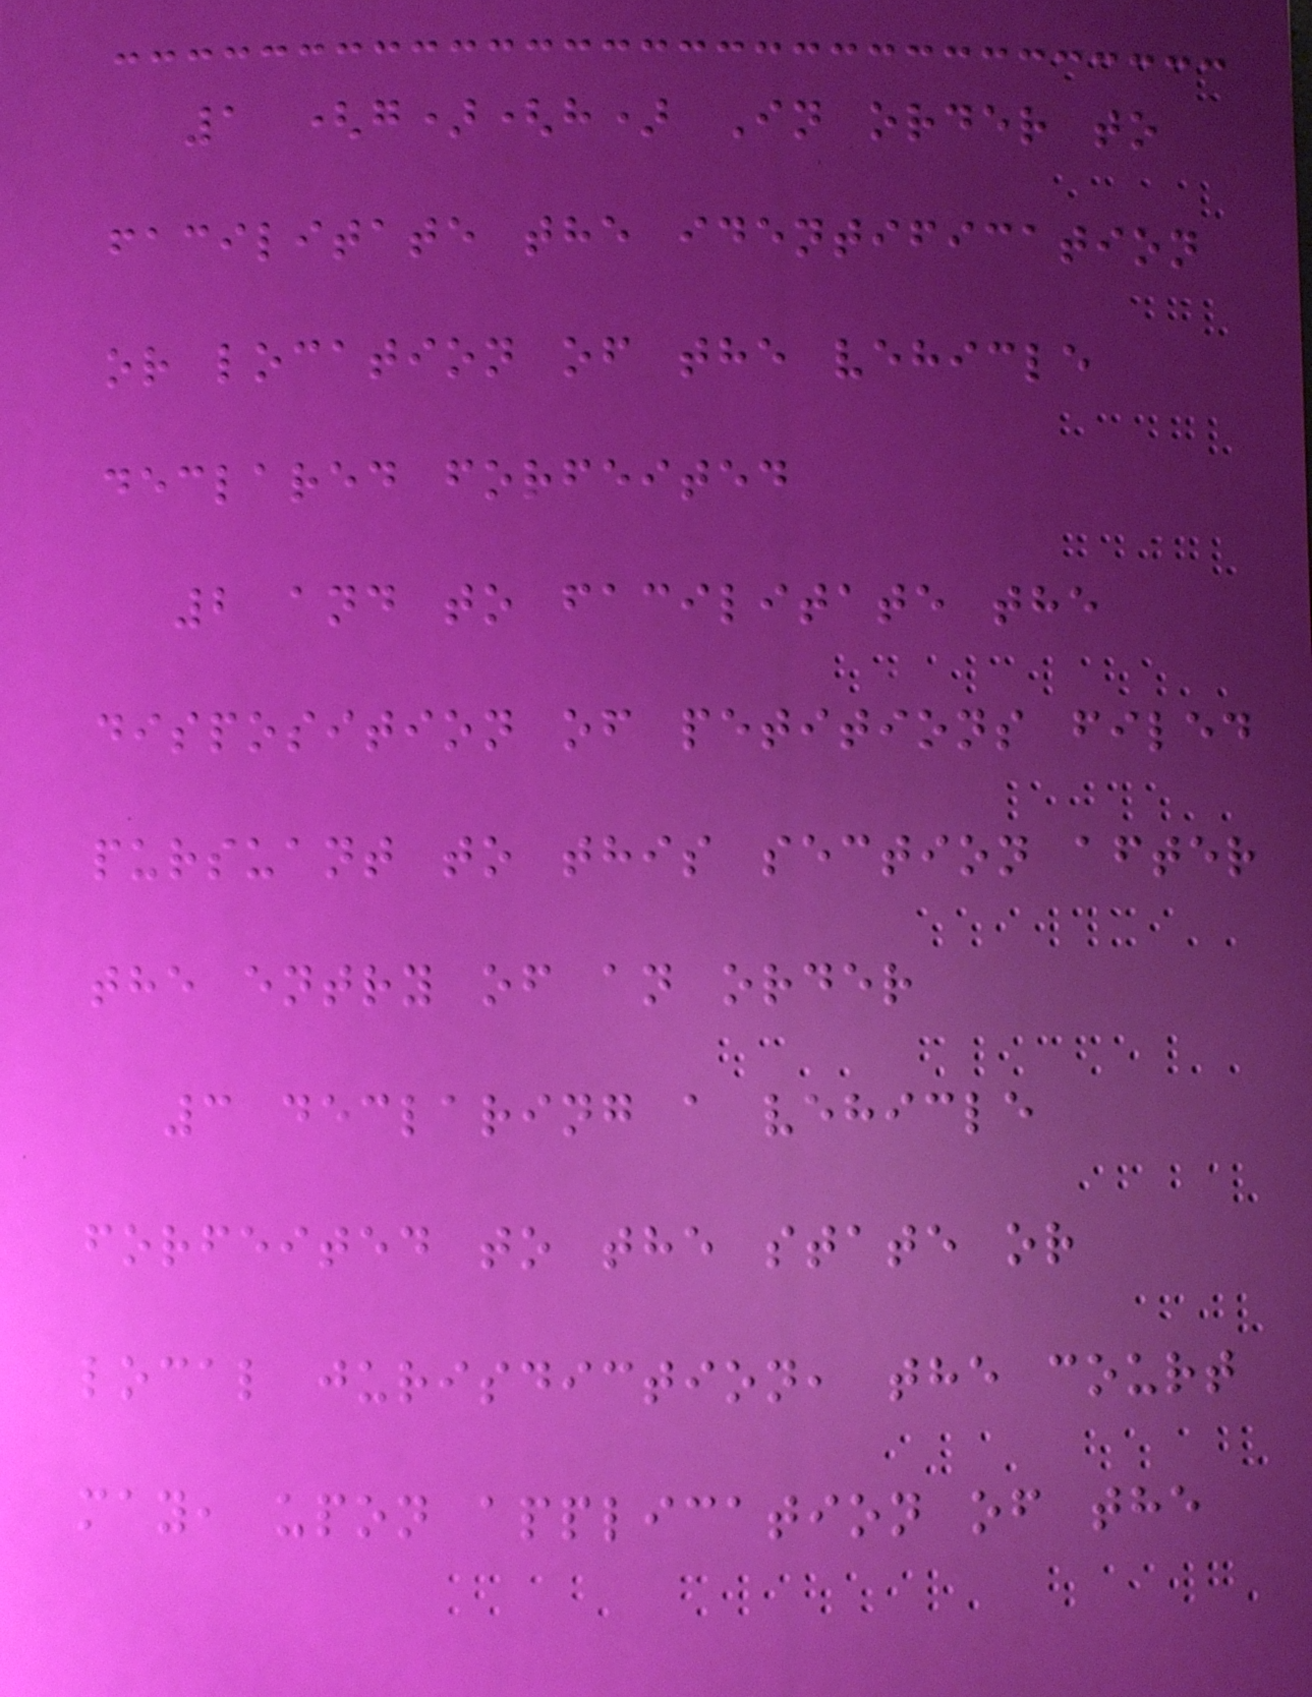1 (g)(h) In order to
facilitate the identification
or location of the vehicle
declared forfeited
2 and to facilitate the
disposition of petitions filed
pursuant to this section after
the entry of an order
3 declaring a vehicle
forfeited to the state or
local jurisdiction, the court
may, upon application of the
